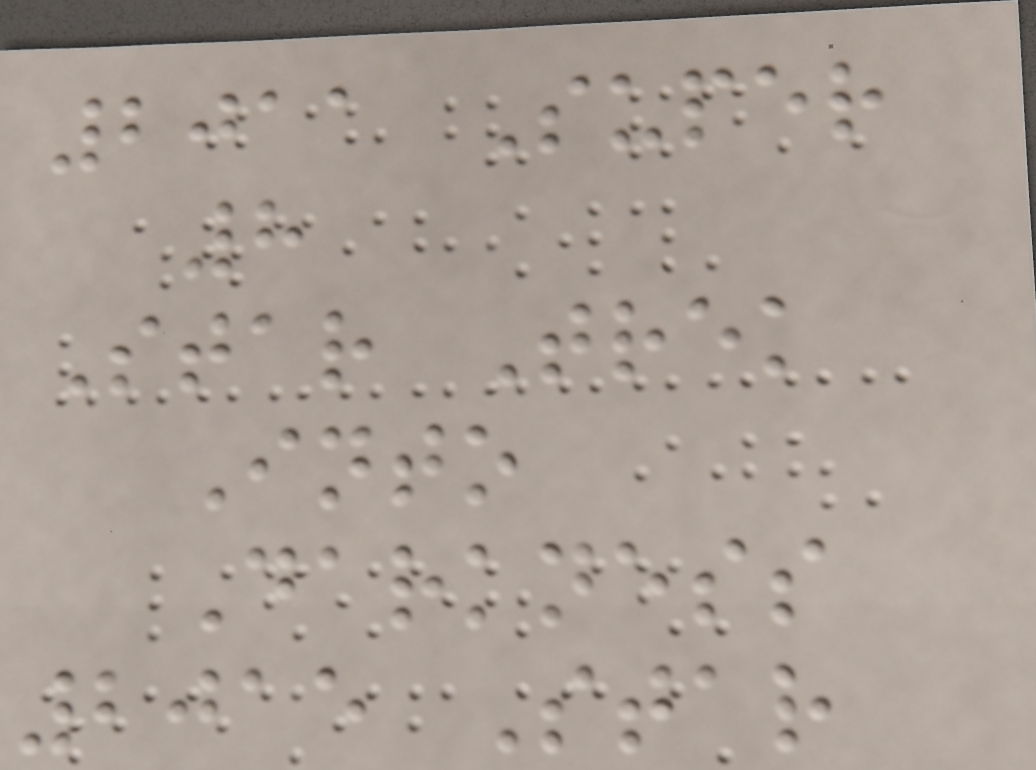2011 Super
8
Star Trek
Into
Darkness
2015 Star
